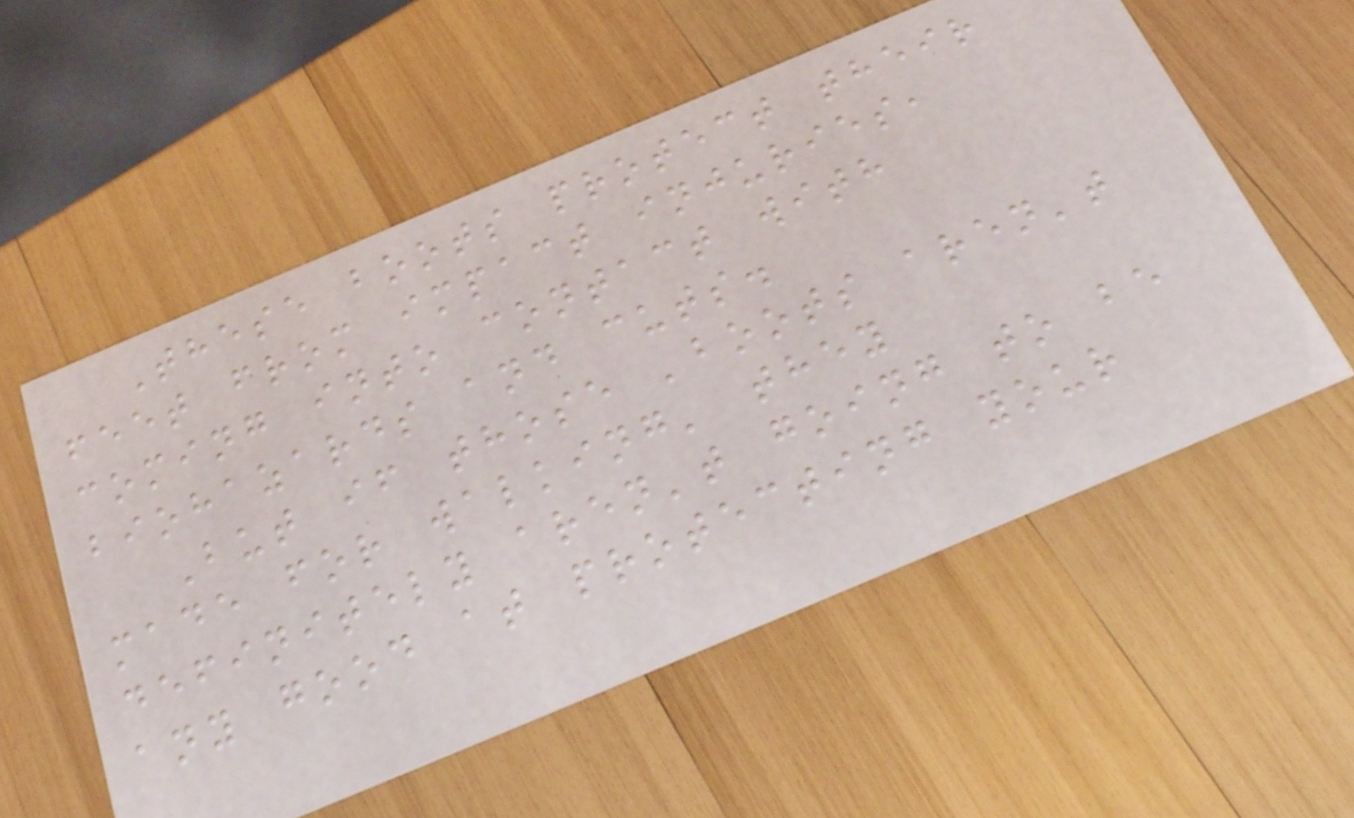These boots protect their
feet from impact injuries,
coming into contact with
biohazards and cuts.
But if those 'boots aren't
made for walking' they
definitely aren't going to be
any good at protecting your
